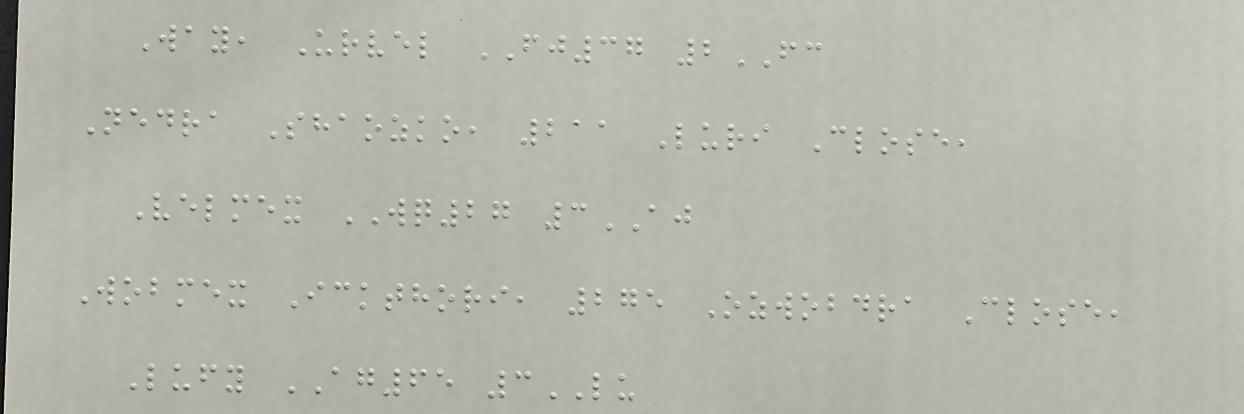Way, Urvel FJ37 2FC
Nedra Shaozko, 211 Luri Close,
Velmex WQ27 3AJ
Wobmex Ickthori, 275 Ozwobdra Close,
Lufy AG65 3LU
